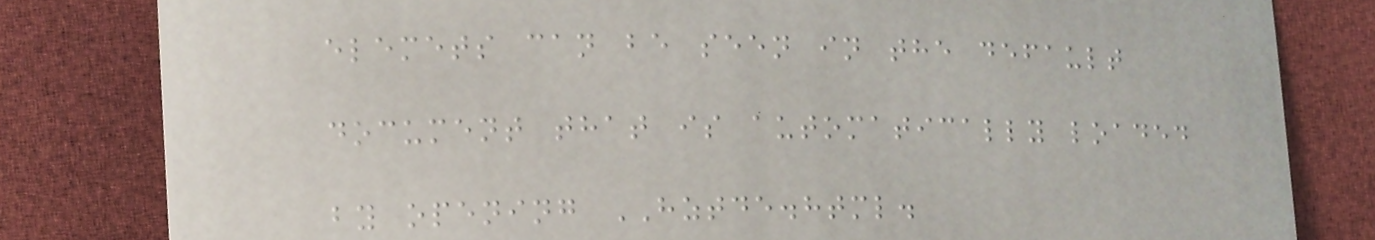elemets can be seen in the default
document that is automatically loaded
by opening HZTDE.html.
